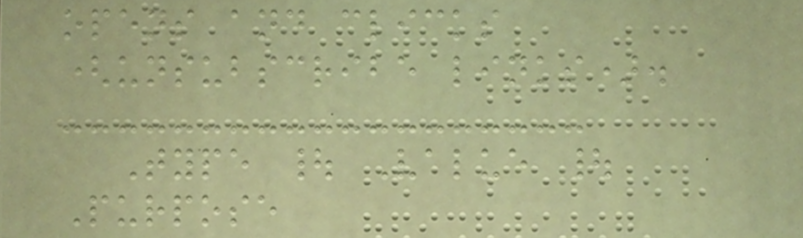opens and clicks
(unsubscribe links).
Type | Value |
Purpose
